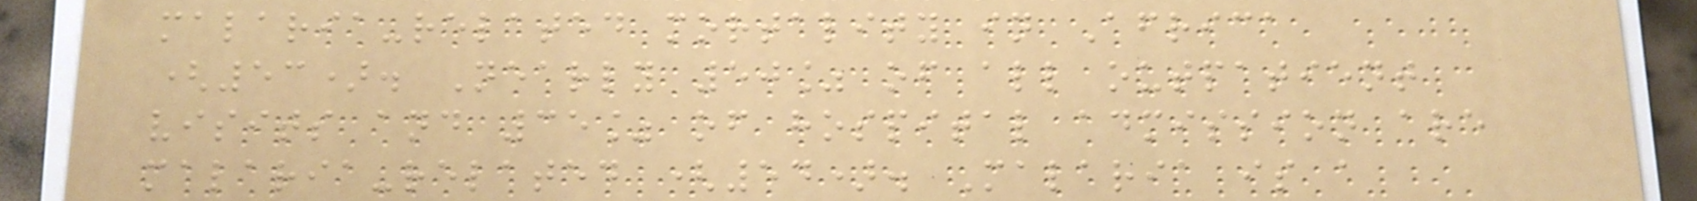malaria-related mortality in Africa
(53). Nearly 50% of all outpatient
visits and 35% of hospital admission are
malaria-related (54). Malaria is a
